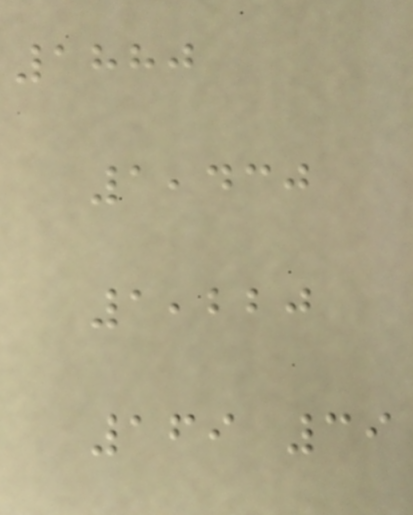1880
1,430
1,220
169 39
